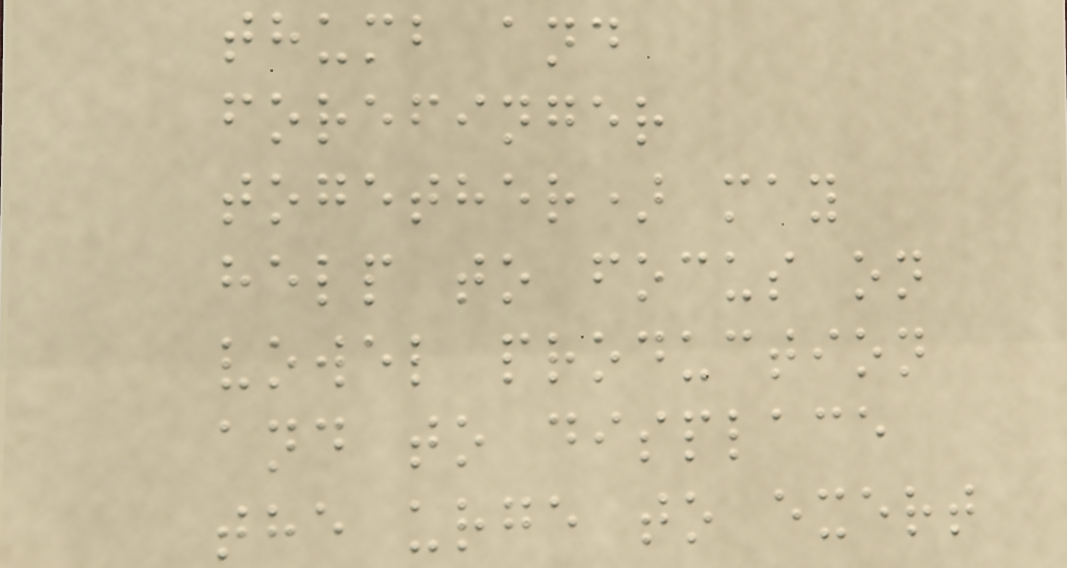thumb and
forefinger
together) may
help to focus on
vowel production
and to displace
the urge to exert
